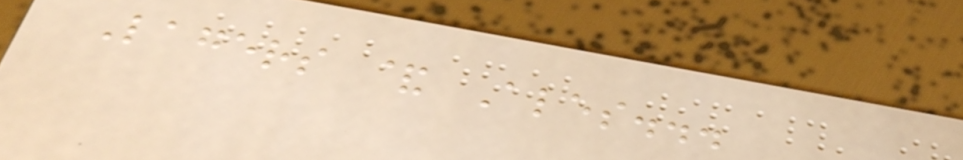Lagers & Ales...
